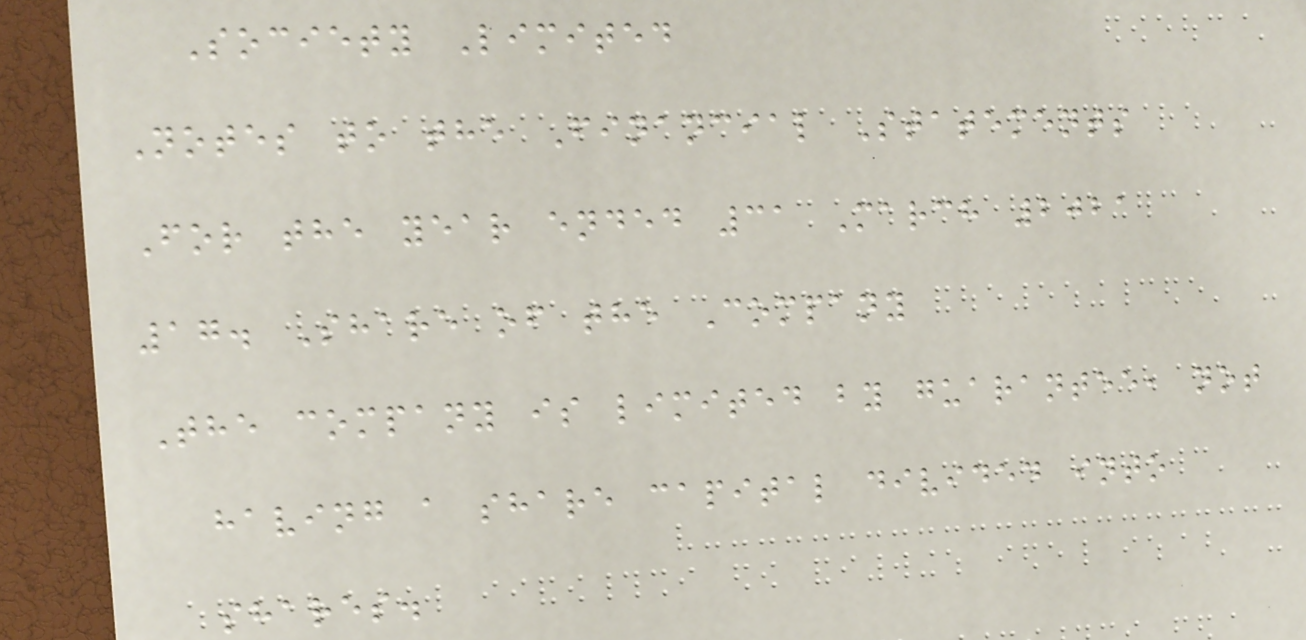Society Limited
Notes to the Financial Statements
For the year ended 31 March 2021
17. Share of the Company
The company is limited by guarantee, not
having a share capital divided into
shares.
